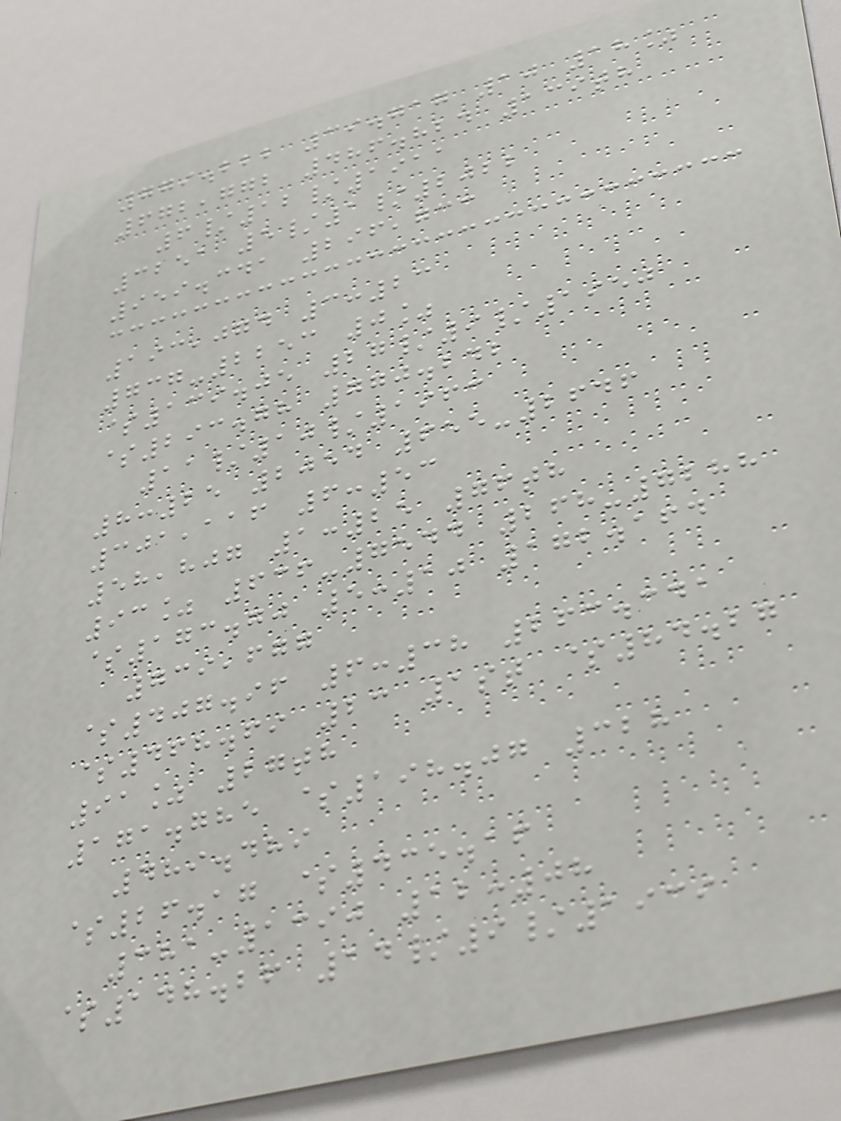779.222 39.717 10 18%
672,772 486.824 139th
6/12/1911
3251 5/1/2022
959.341 296,733
193,074 3:23
737-2253 0%
$139.05 27/9/1950
$293.78 770.242
11/10/1963
8:25 2054 655-2646
301,116 6:53
58,807 1:25 76th
93% 636-7544 268-7288
$173.70 5:10 172.164
739,677
$407.96 6:38 263.341
$468.69 23 1st $84.27
91% 27th
171.785 $198.07 328
489.489
$26.17 $435.16
381-1390 12:08
$148.26 14/9/1939
